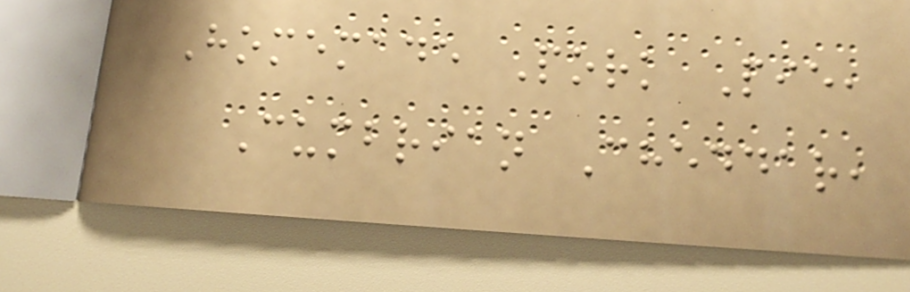Homemade Pork Pie,
Cumbrian Cheddar,
